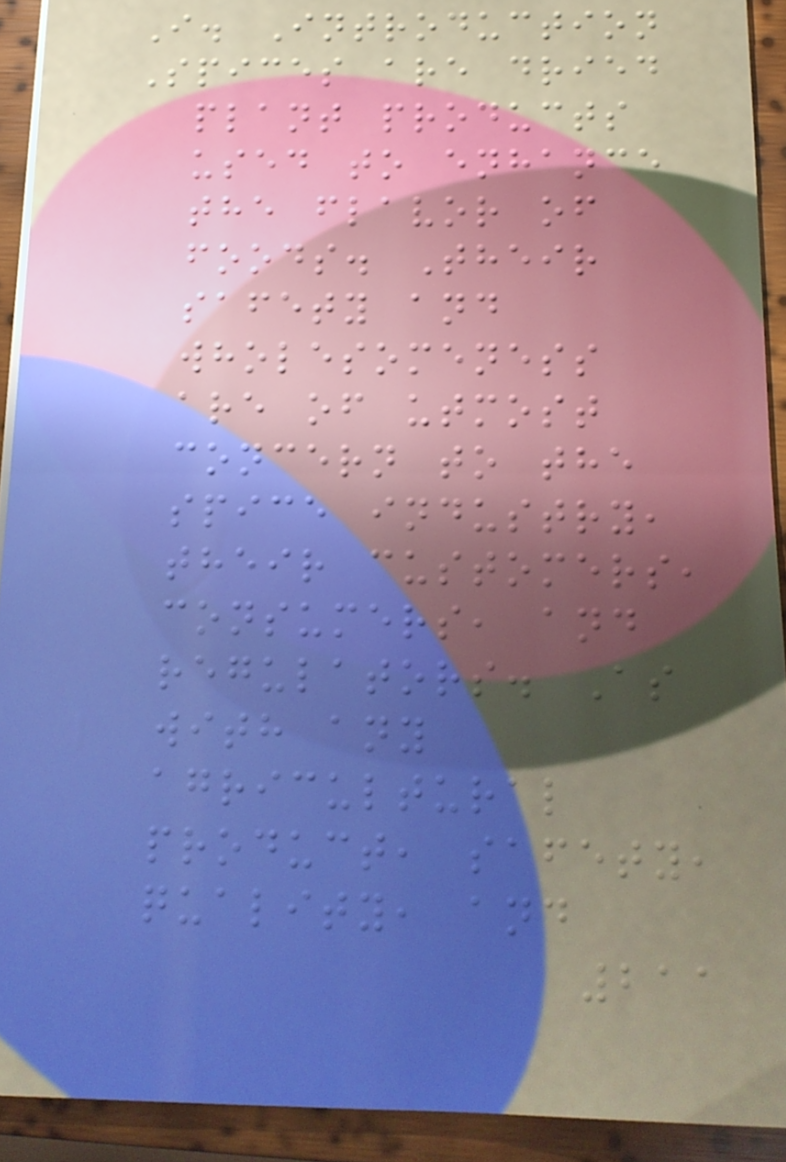I. Introduction
Spices are dried
plant products
used to enhance
the flavor of
foods. Their
safety and
wholesomeness
are of utmost
concern to the
spice industry,
their customers,
consumers, and
regulators. As
with any
agricultural
product, safety,
quality, and
211
